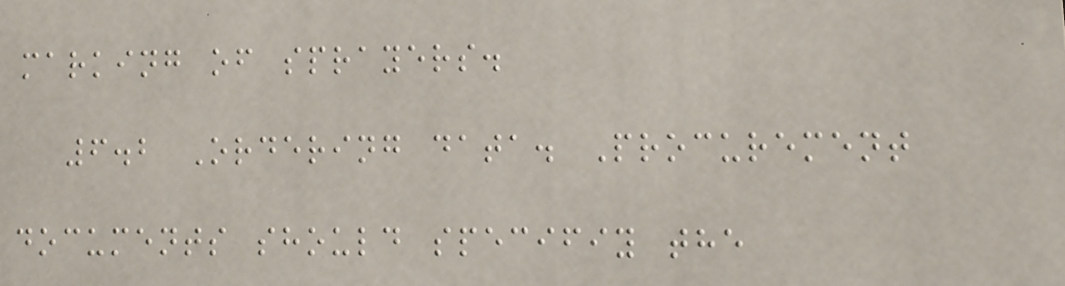marking of sprayers.
6.2 Ordering data. Procurement
documents should specifiy the
